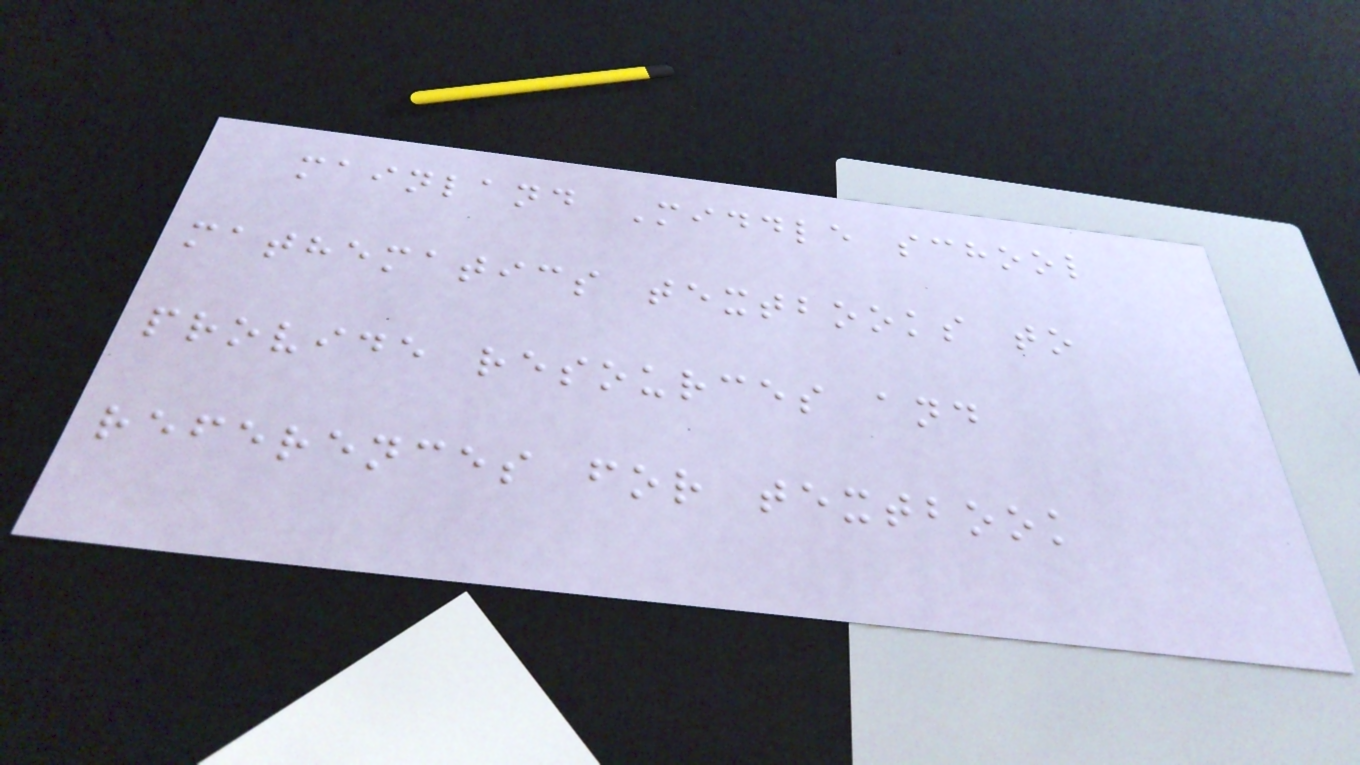mainland Middle school
mathematics textbooks to
provide resources and
references for textbook
